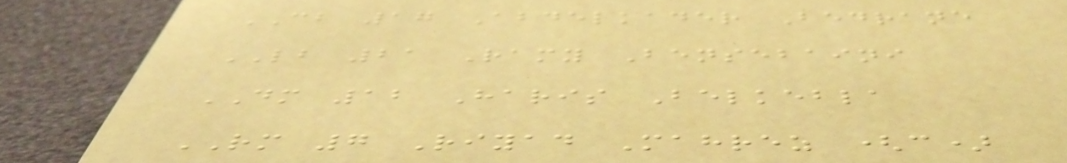CB 17 Abdelkader Bedrane
LB 21 Ramy Bensebaini
DM 12 Haris Belkebla
RM 7 Riyad Mahrez (c)
